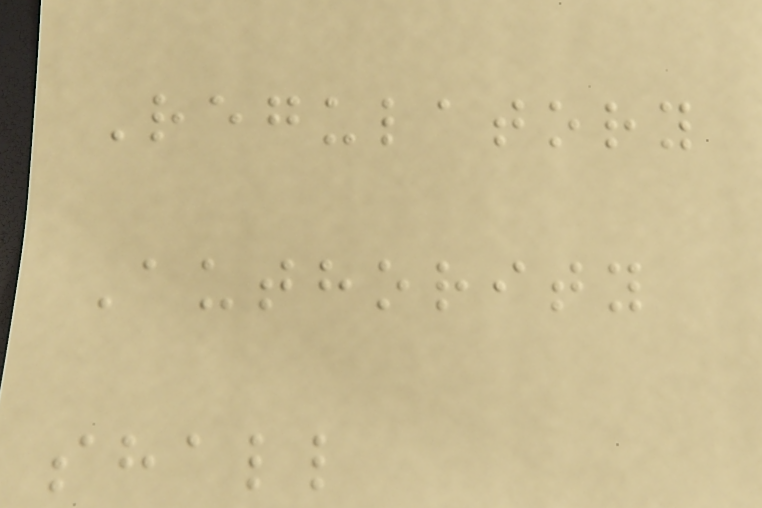Regulatory
Authority
shall
